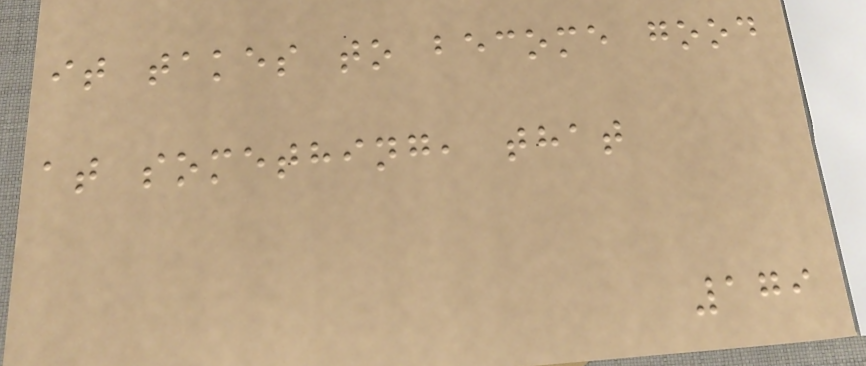it takes to become good
at something, that
179
